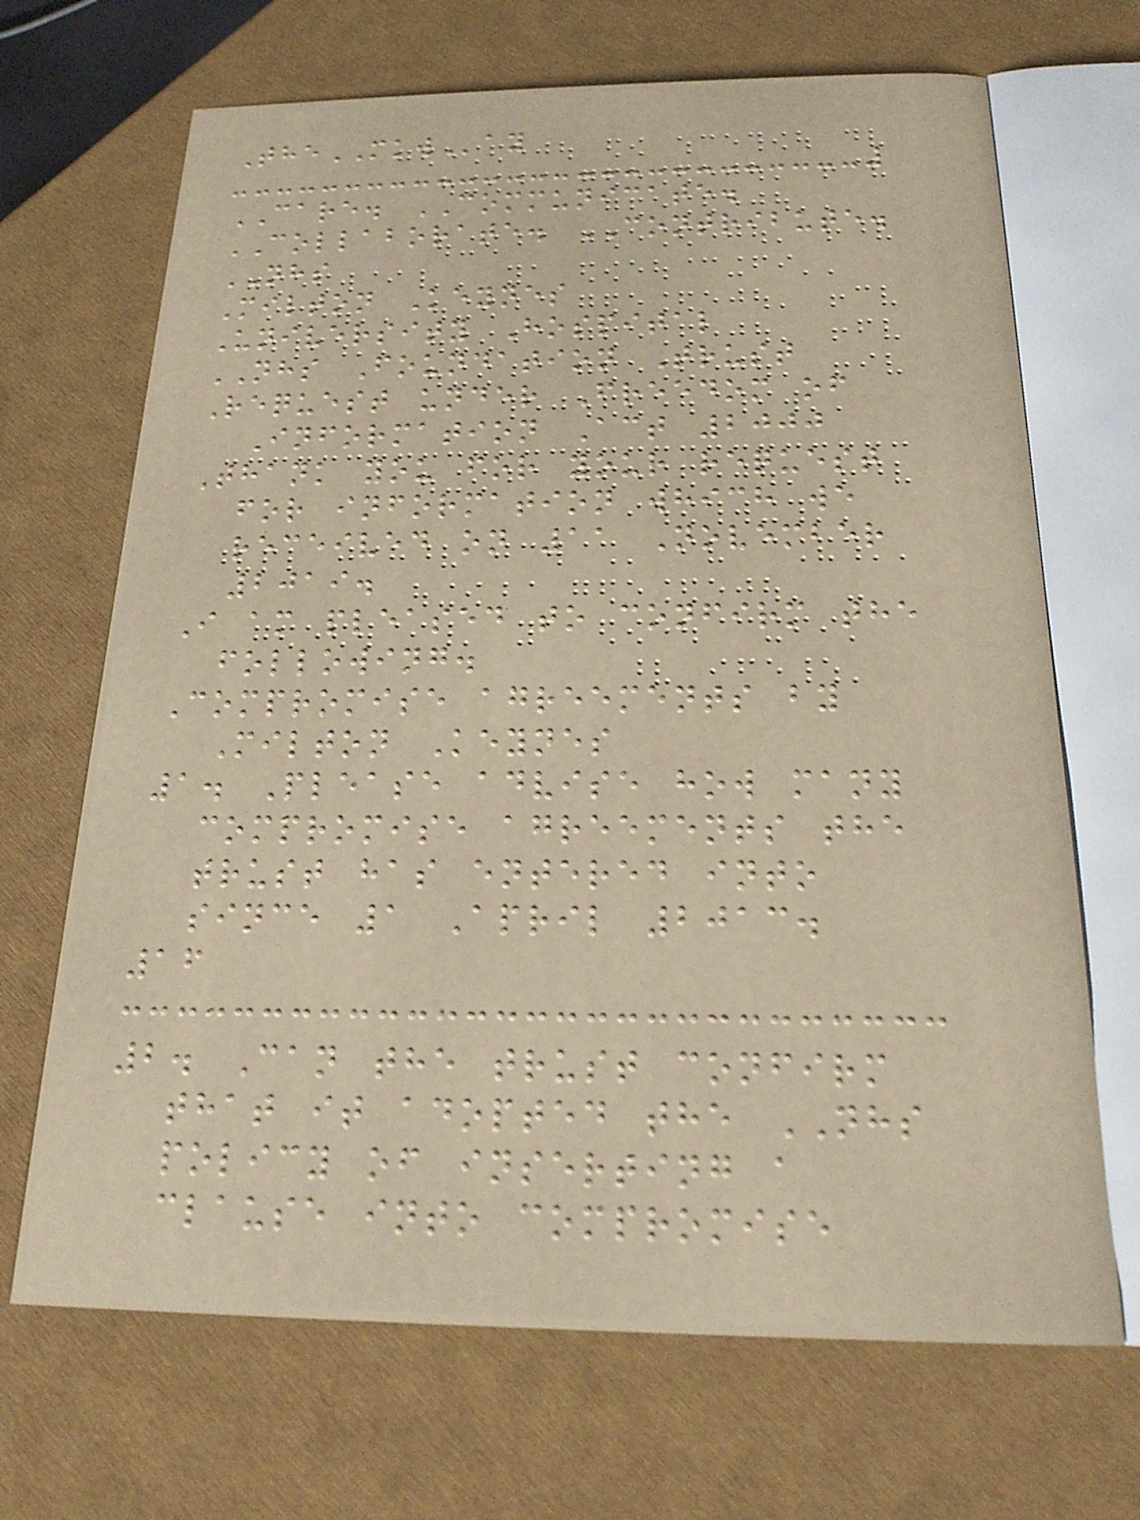TheMKWay
CARE. COMMUNICATE.
COLLABORATE. CONTRIBUTE.
NHS
Milton Keynes
University Hospital
NHS Foundation Trust
Request under Freedom of
Information Act 2000
Thank you for your request
for information which we
received on 11 November
2019.
I am pleased to confirm the
following.
Compromise agreements by
Milton Keynes
1. Please advise how many
compromise agreements the
trust has entered into
since 1 April 2013.
16
2. Can the trust confirm
that it adopted the NHS
policy of inserting a
clause into compromise
